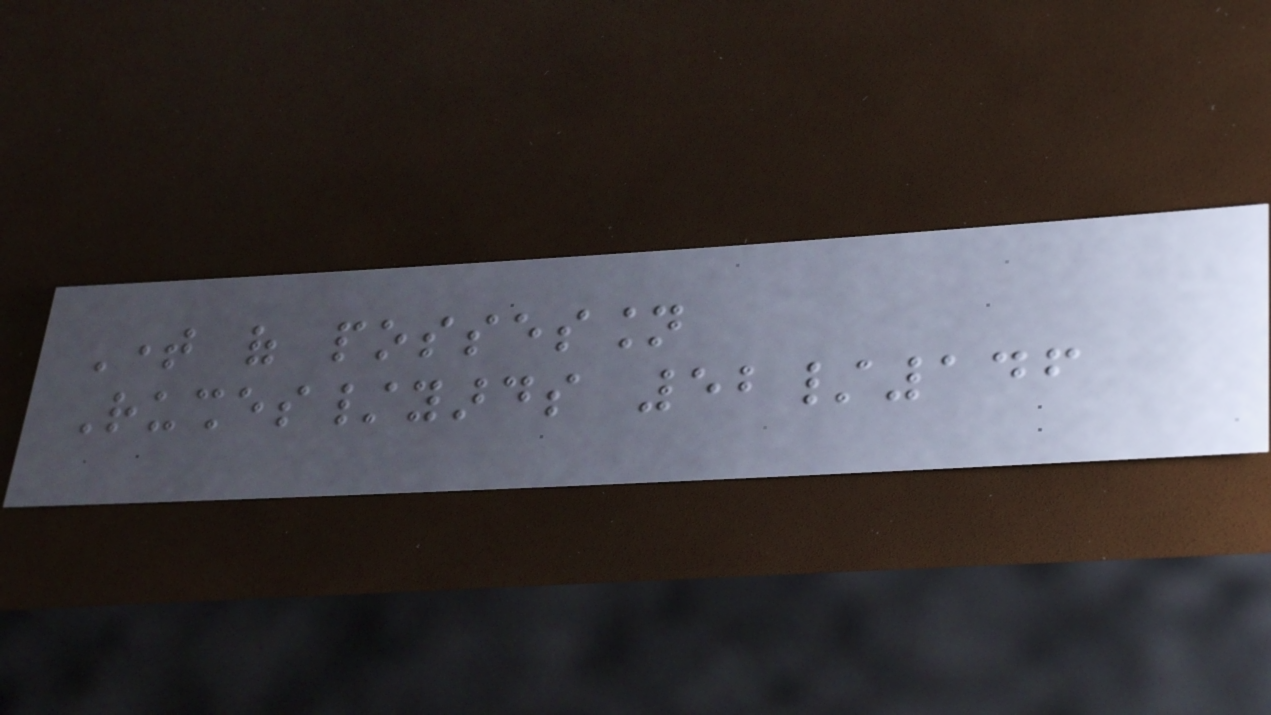Time of possession
Rushes/yards 52/146
